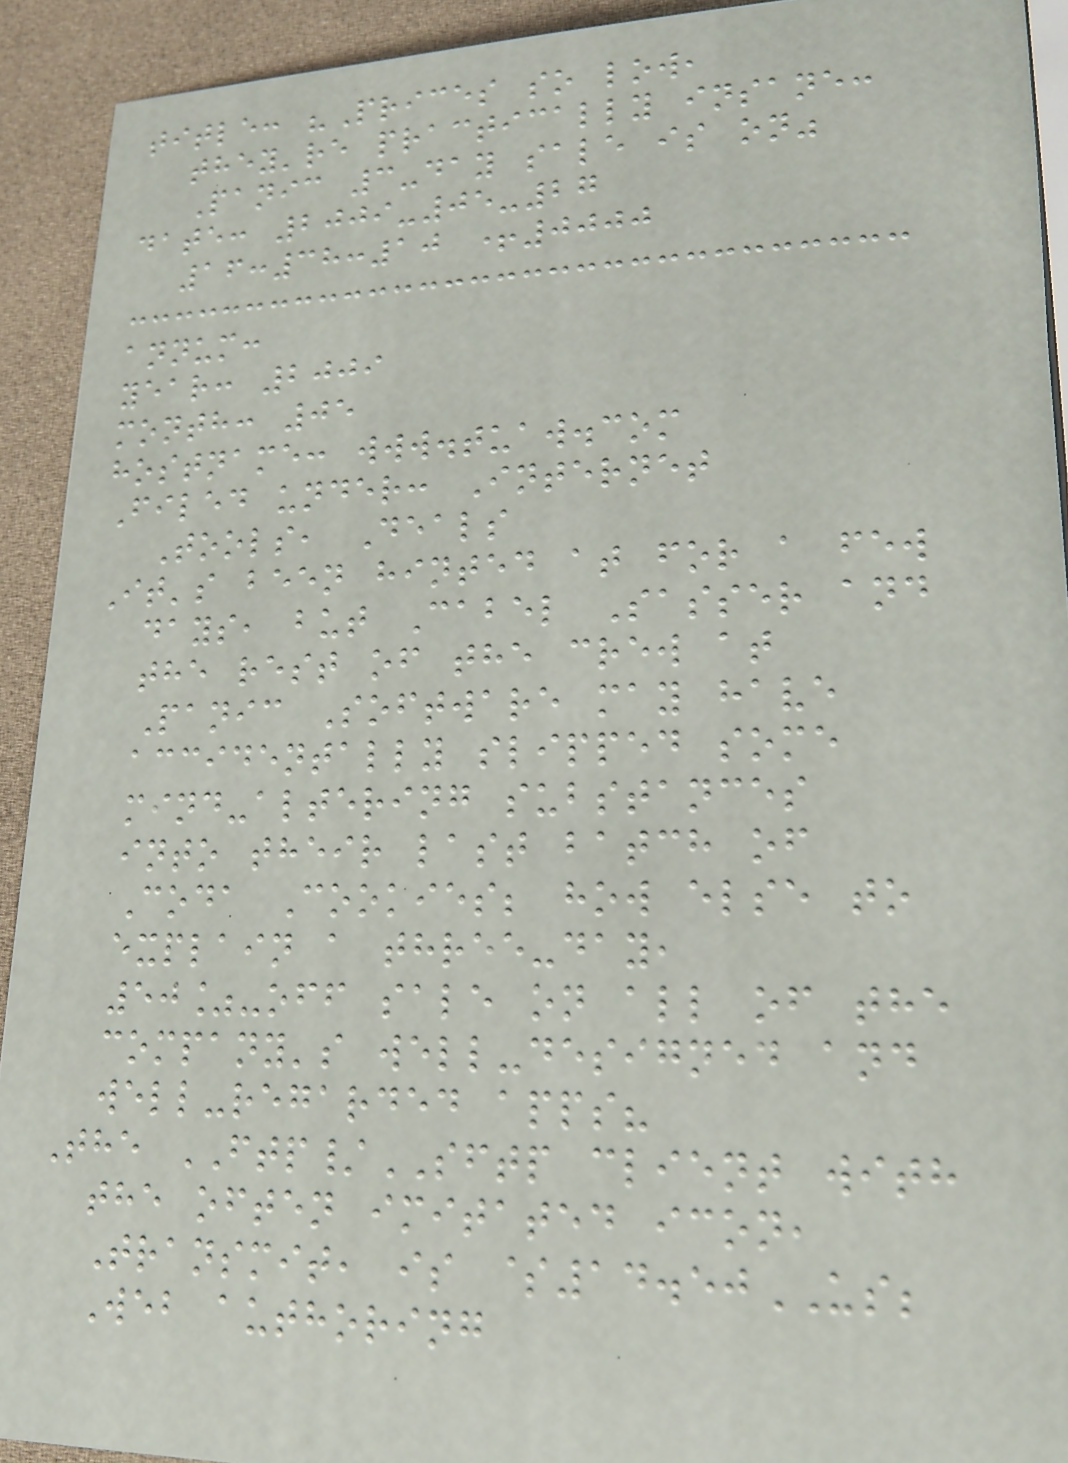title: "Prices so low,
they're practically insane:
Panic 3-day sale is on"
date: 2009-05-27
16:38:10 +0000
annum:
year: 2009
month: 05
hostname: www.tuaw.com
Filed under: Internet
Tools, Deals
It's been hinted at for a few
days, but Cabel Sasser and
the rest of the crew at
Panic Software may have
accidentally slipped some
mind-altering substances
into their last batch of
Coda Cookies; how else to
explain a three-day,
50%-off sale on all of the
company's well-designed and
well-regarded apps?
The FTP/SFTP client with
the often imitated icon,
Transmit, is $14.50US;
Web authoring
